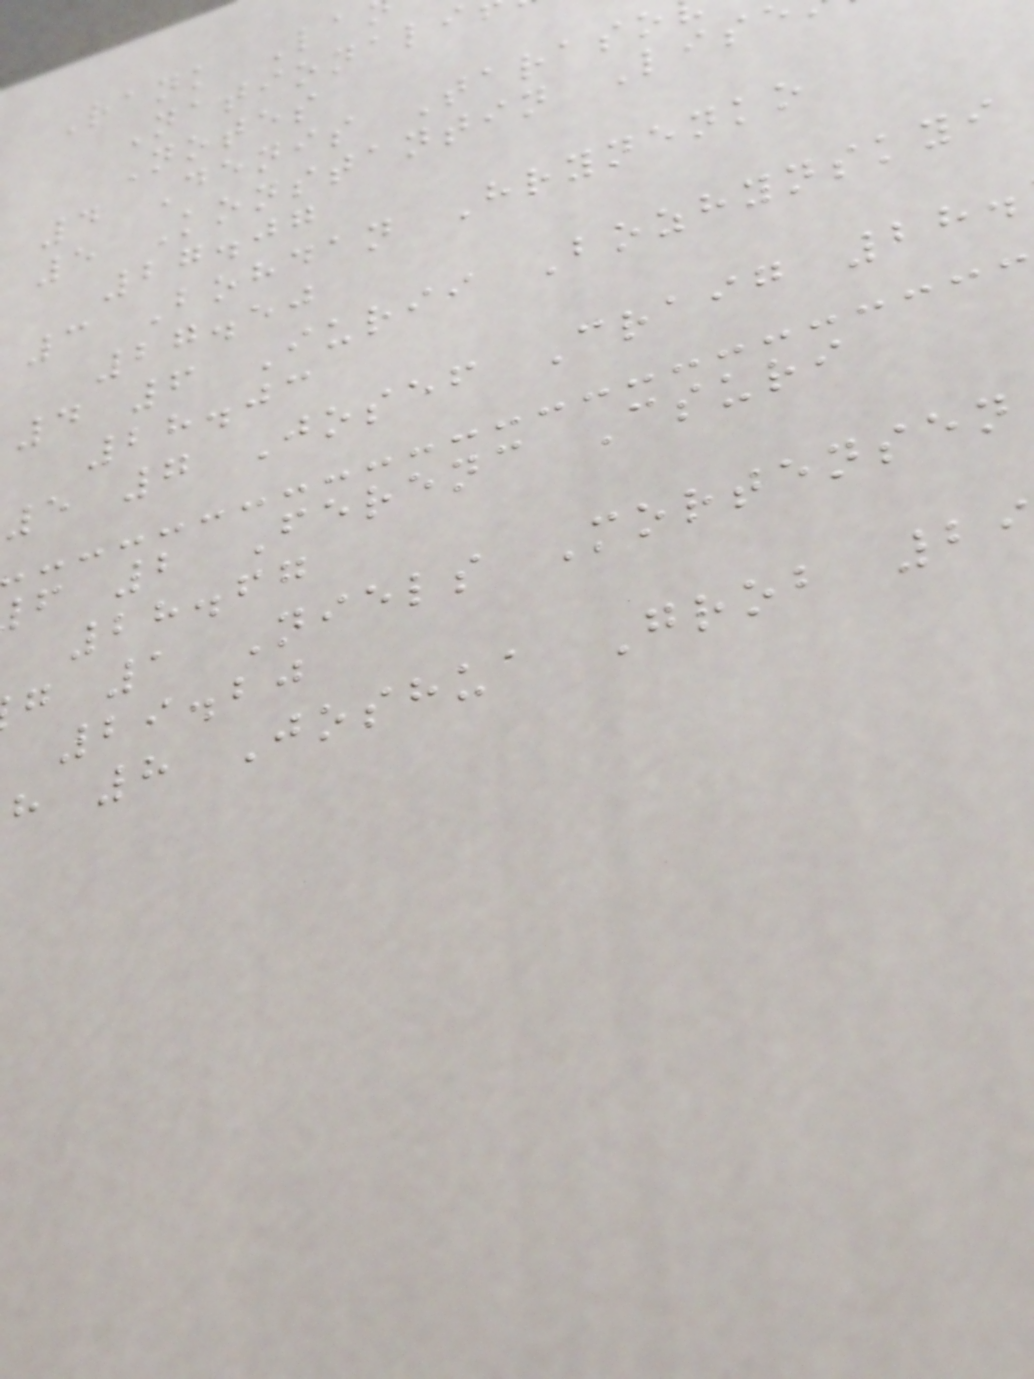Rank La
Nationali
Notes
4 Denis Taraso
5 Konstantin Lis
27.07
3 Bohdan Hrynenko
27.50
4 6 Iurii Bozhynskyi
28.03
5 7 Josef Craig 28.
f 2 Ferenc Csuri
28.67
g 1 Niels Mortensen
29.20
h 8 Joshua Grob 2
